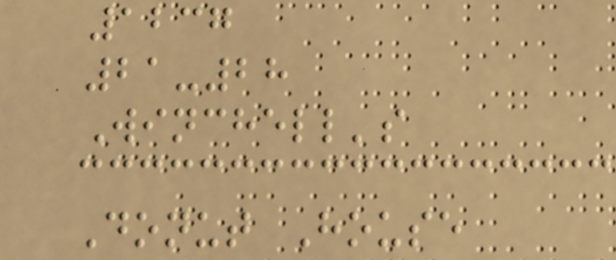1237
21-28
Winchell's
Donut House
